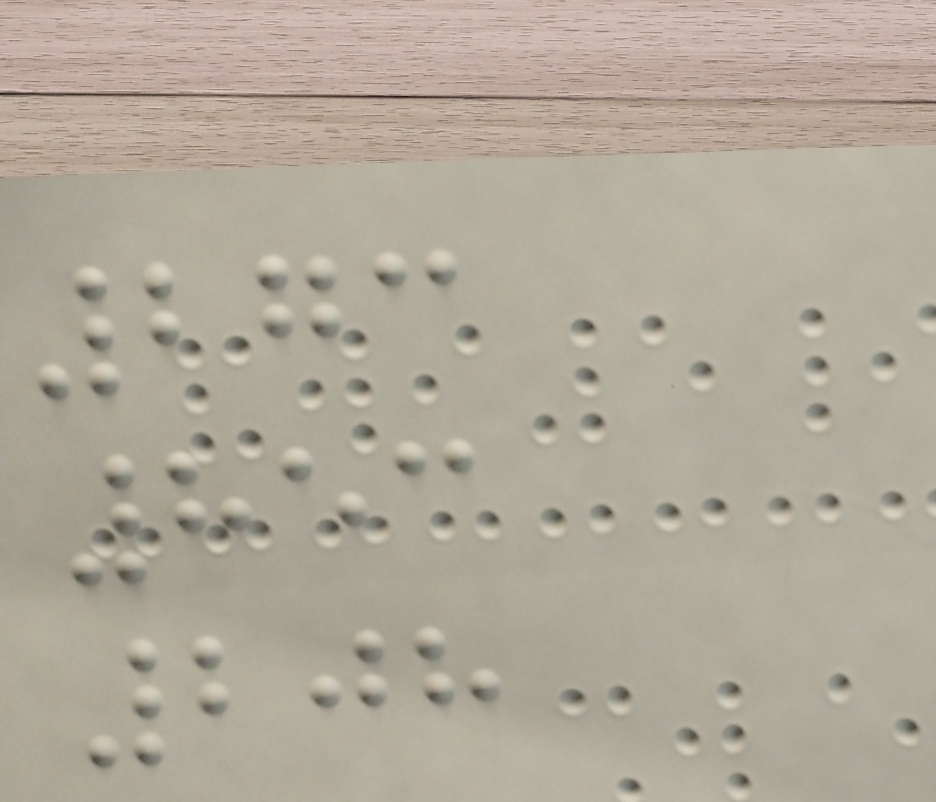273
853
208
